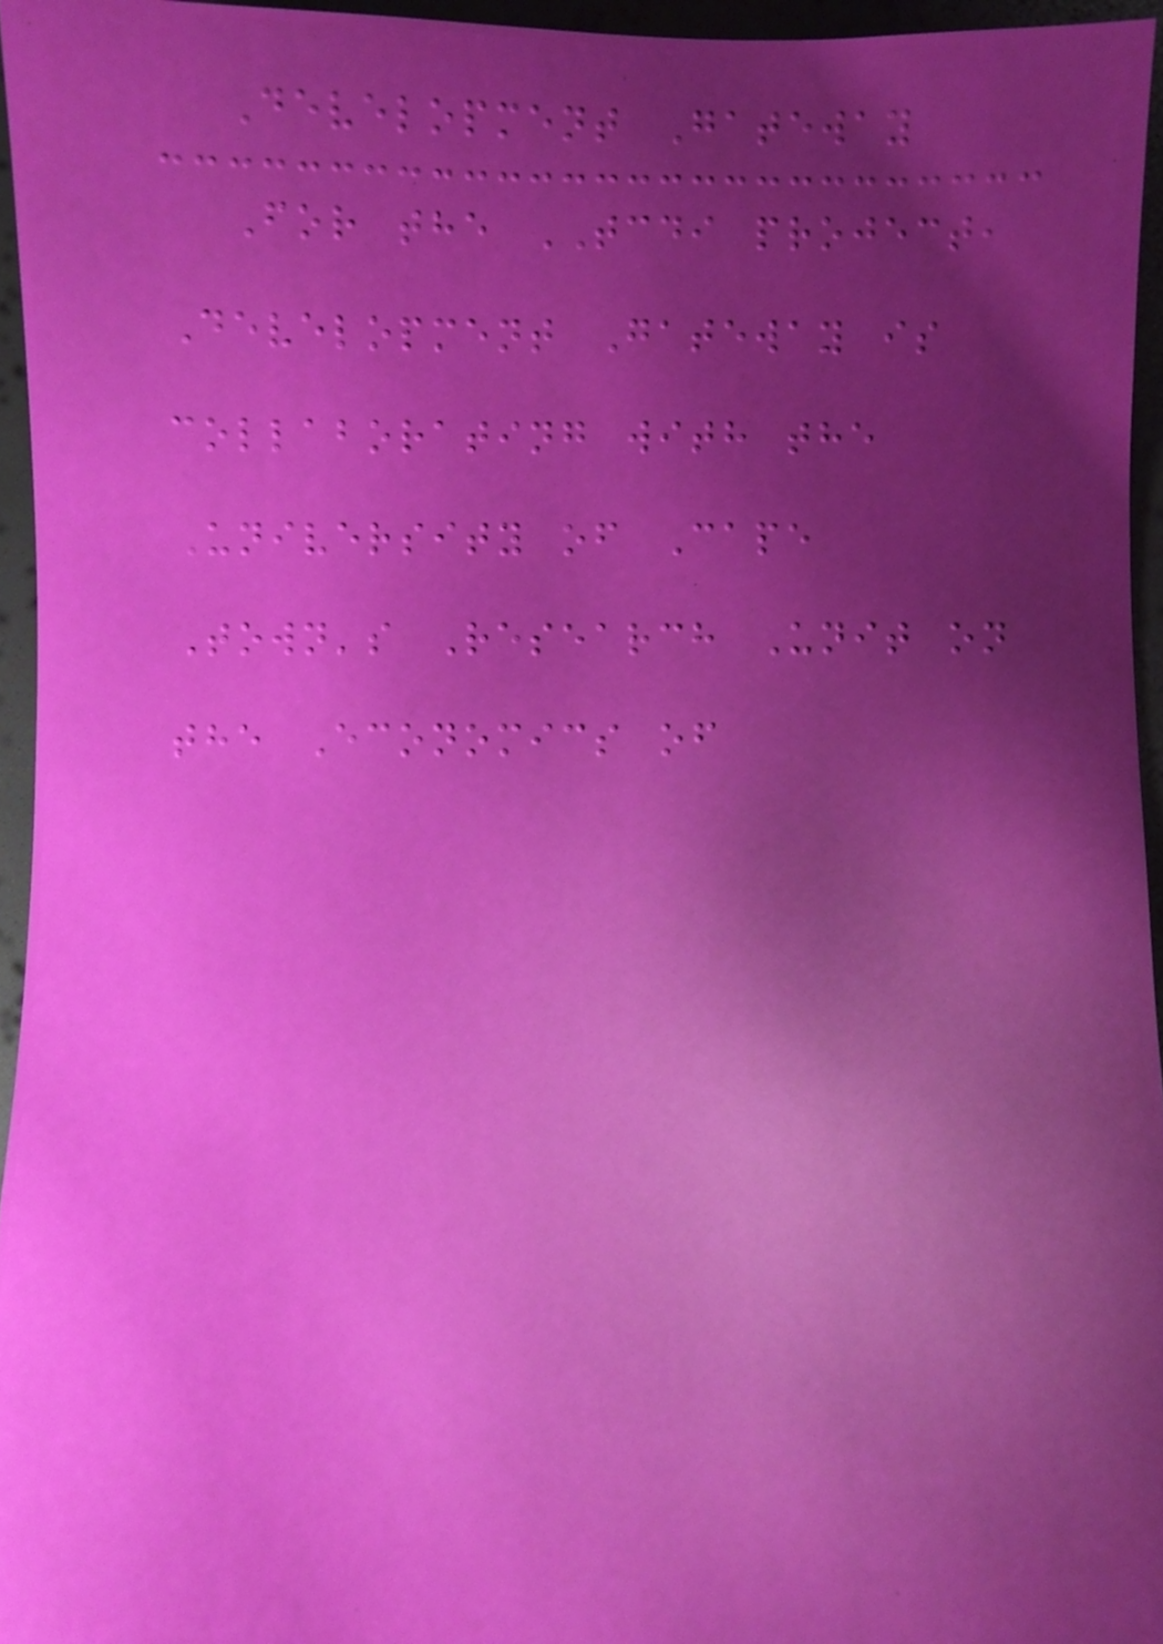Development Gateway
For the TCDI project,
Development Gateway is
collaborating with the
University of Cape
Town's Research Unit on
the Economics of
